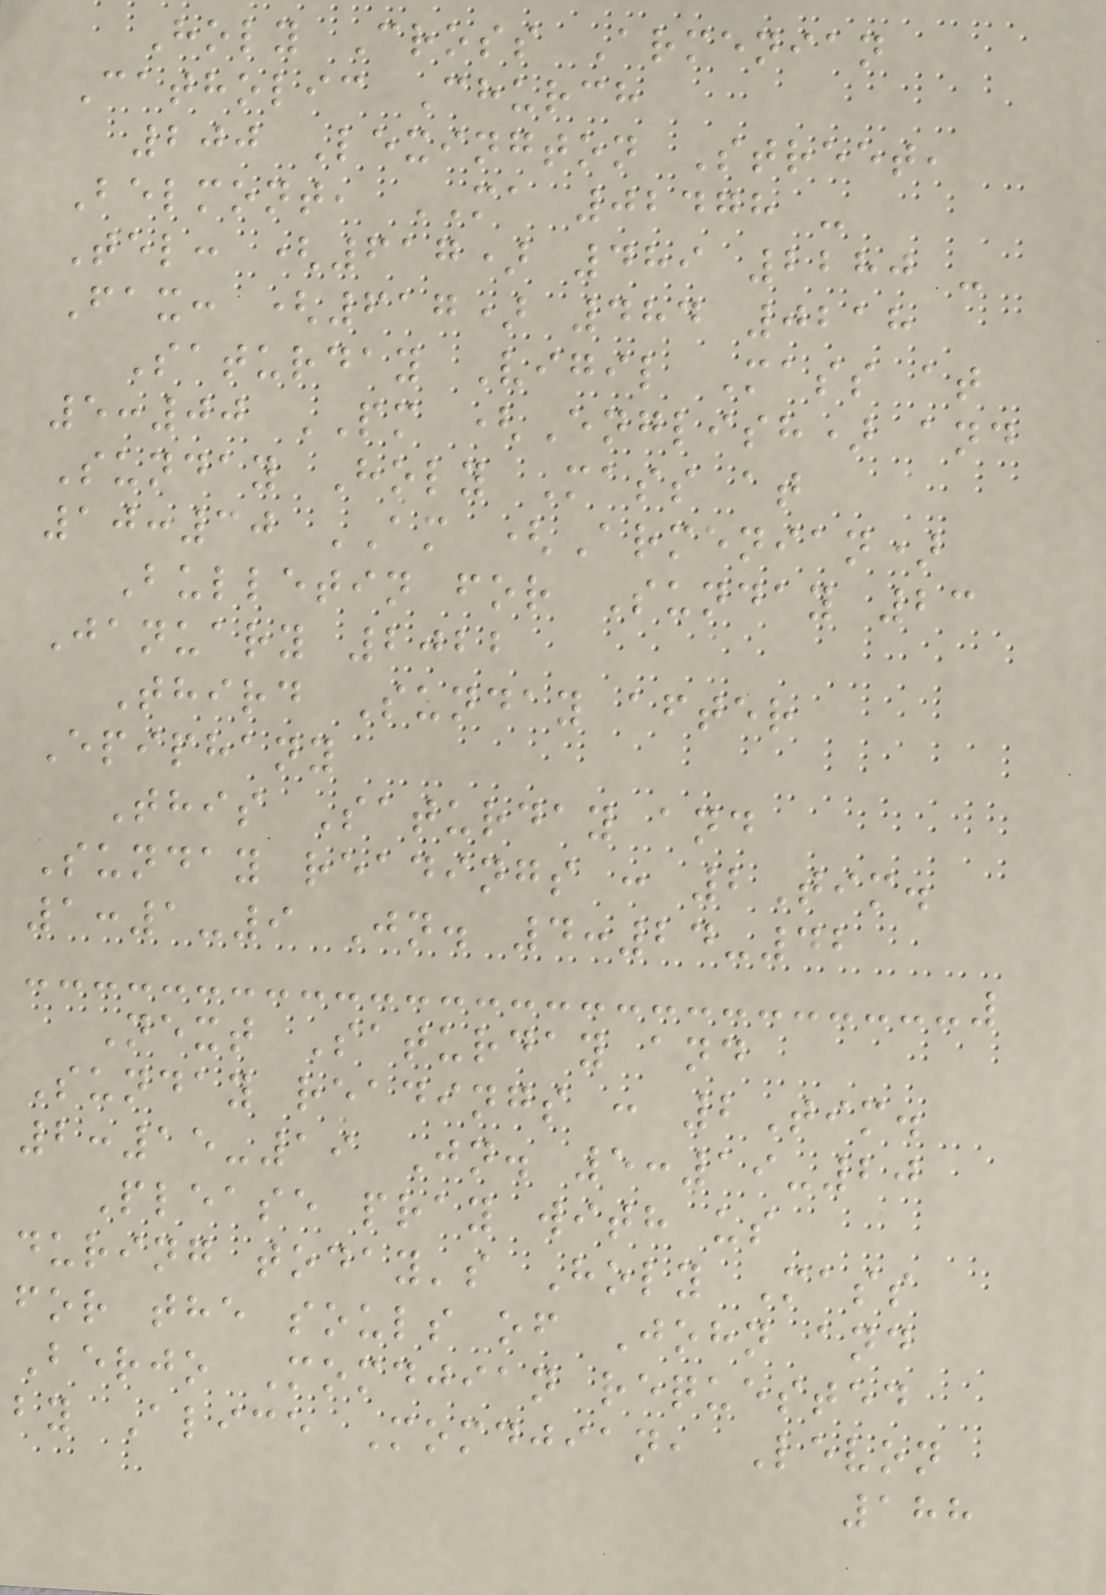Holy Cross Armenian
Catholic Church
200 Lexington Street,
Belmont, MA 02478 -
Tel: (617) 489 2280 -
Fax: (617) 484 0218
Saturday Vigil Mass at
5:00 PM (English) and
Sunday Holy Mass at
10:30 AM (Armenian)
Bulletin for Sunday 23
January 2022
Third Sunday after
Epiphany
This Saturday and
Sunday readings : 2Tim.
1:1-9 Jn. 4:24-42
Next Saturday and
Sunday readings : 2Tim.
2:15-19 Jn. 5:19-20
Please pray with us
during today's Holy Mass
for the souls of John and
Berjo Momdjian requested
by Alice Momdjian, Levon
188
